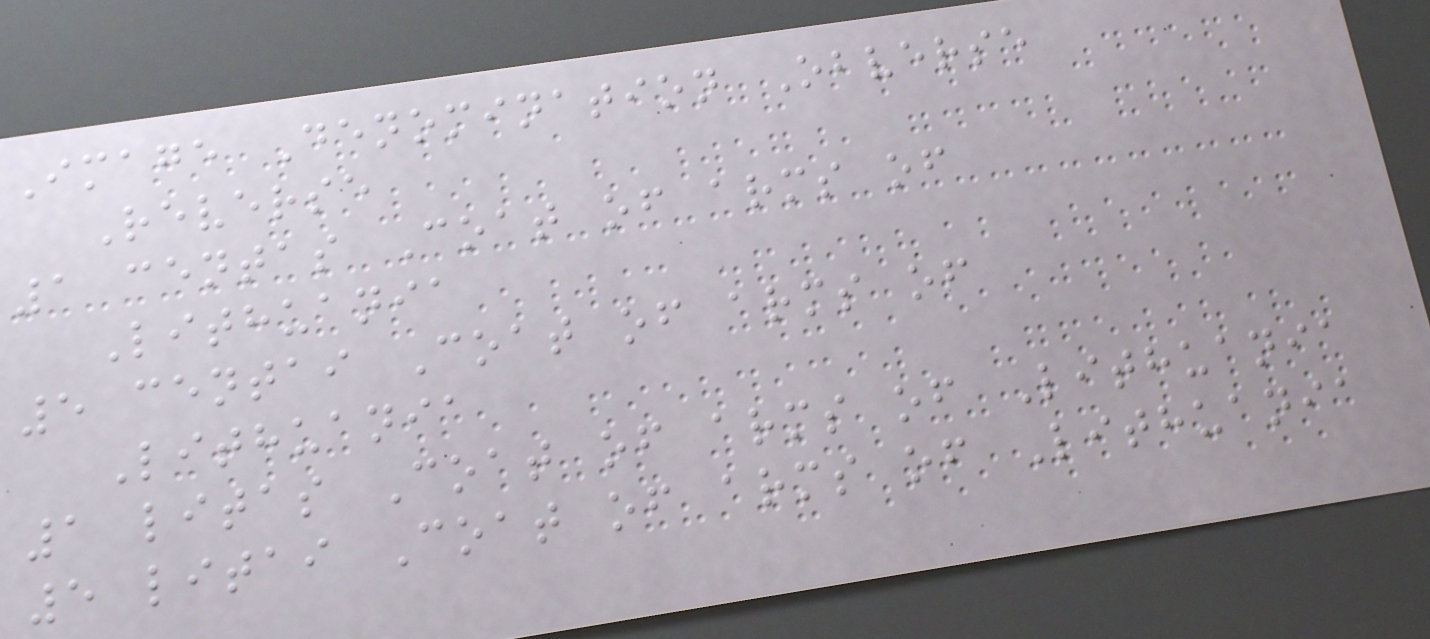Image Denomination Obverse
Reverse
1 centas Coat of arms of
Lithuania
5 centai Coat of arms of
Lithuania
1 litas Coat of arms of Lithuania
5 litai Coat of arms of Lithuania
